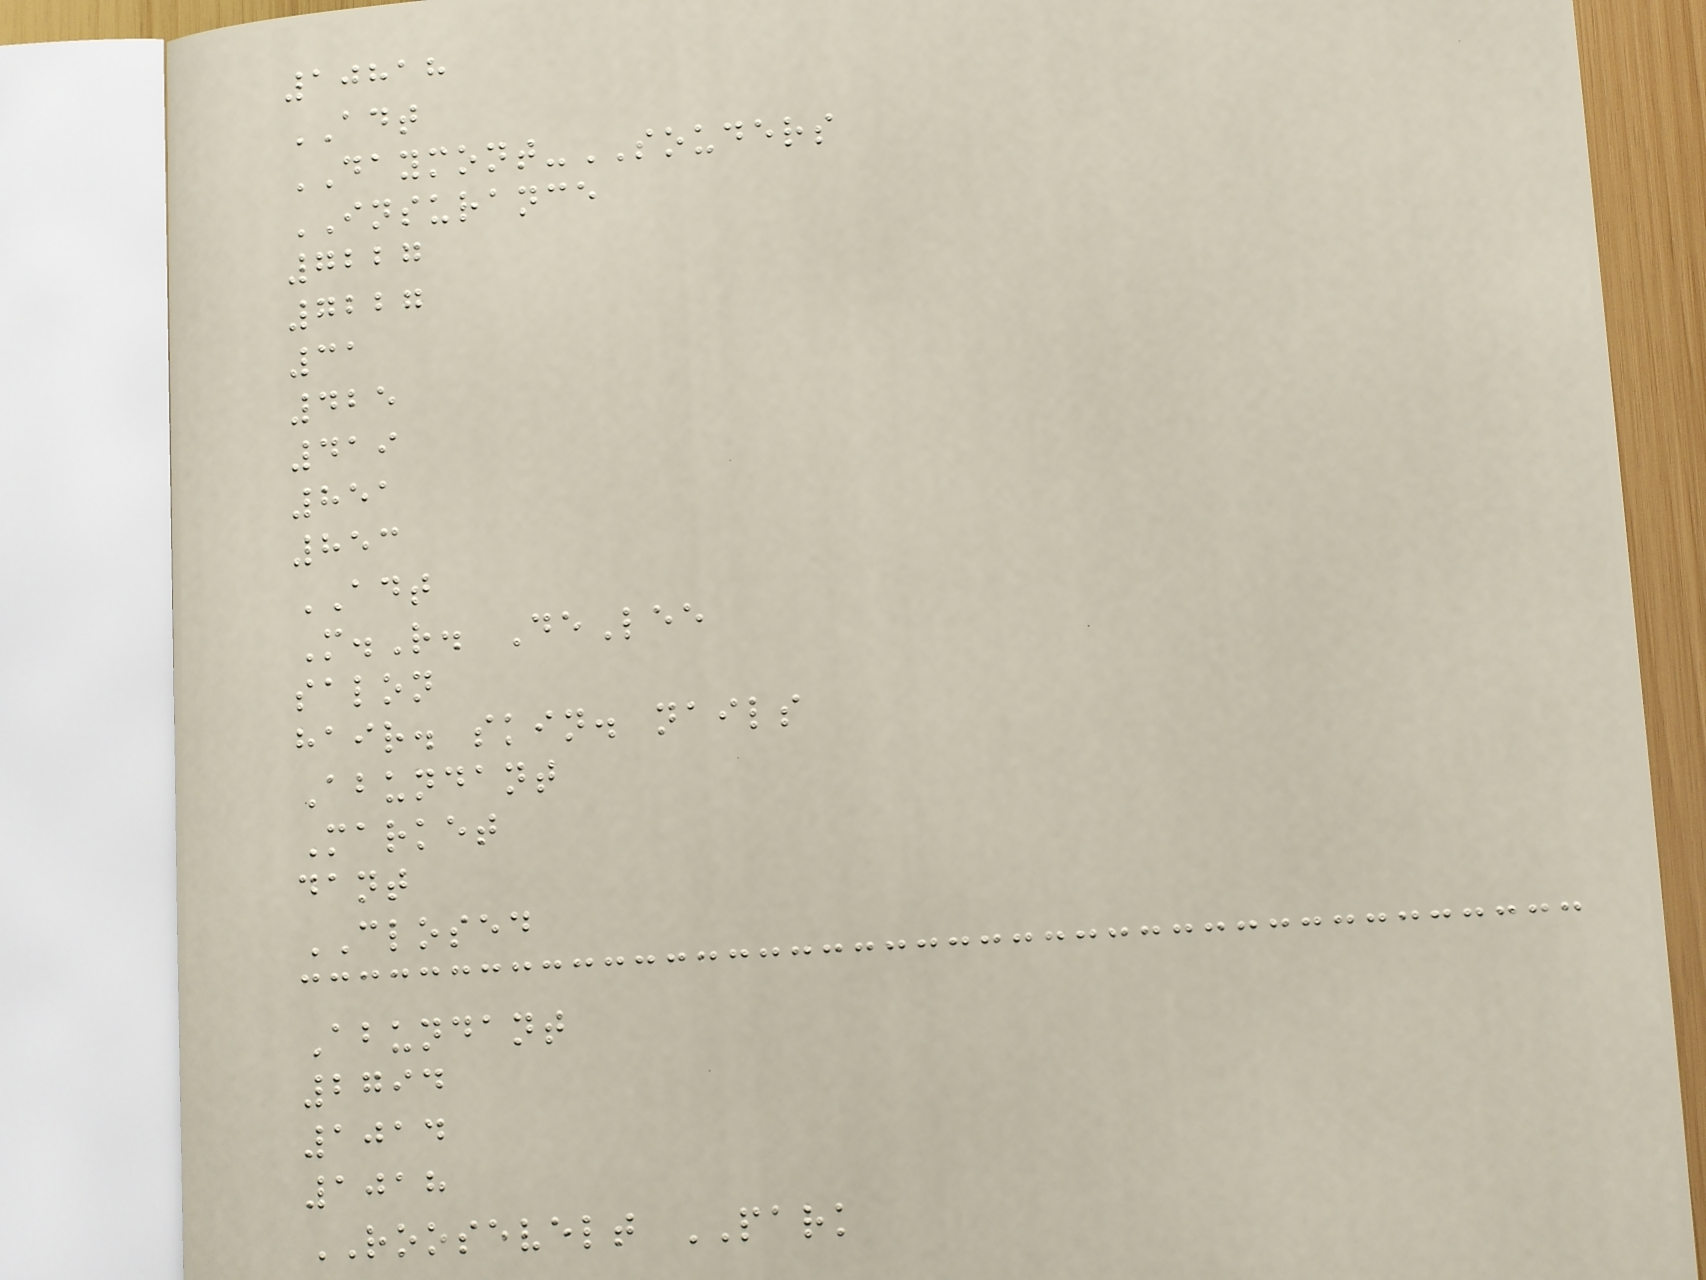10818
ADT
DAYMONT-SOUDERS
INSURANCE
7227
7227
31
425
419
851
853
ADT
M.R. DeLee
salon
hair. skin. nails
Abundant
Market
dant
CLOSED
Abundant
2794
1014
1018
ROOSEVELT PARK
